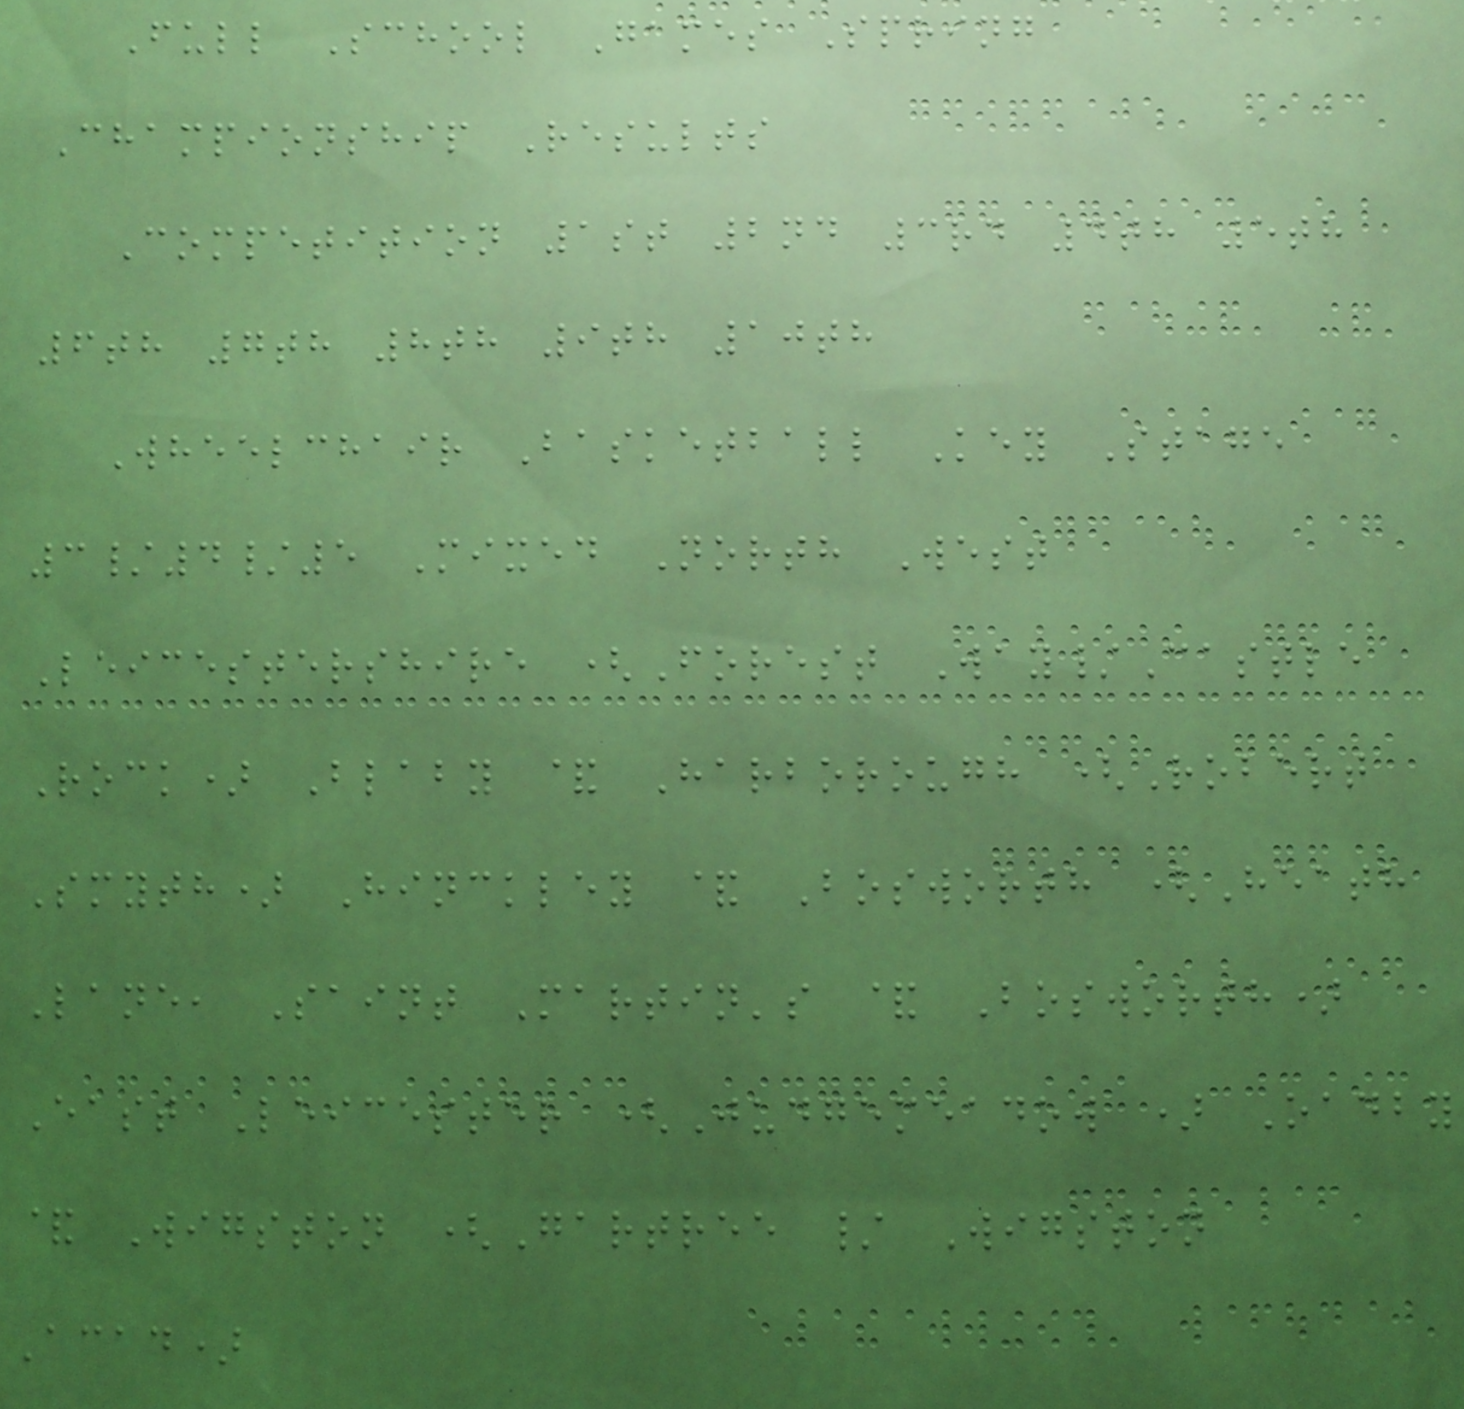Full School Games Spring
Championship Results
Competition 1st 2nd 3rd 4th 5th
6th 7th 8th 9th 10th
Wheelchair Basketball Key Stage
3/4/5 Mixed North West
Leicestershire (Forest Way/Castle
Rock) Blaby & Harborough (Robert
Smyth) Hinckley & Bosworth (Heath
Lane, Saint Martin's & Bosworth)
East Leicester (Judgemeadow ) Oadby
& Wigston (Gartree / Wigston
Acad)
